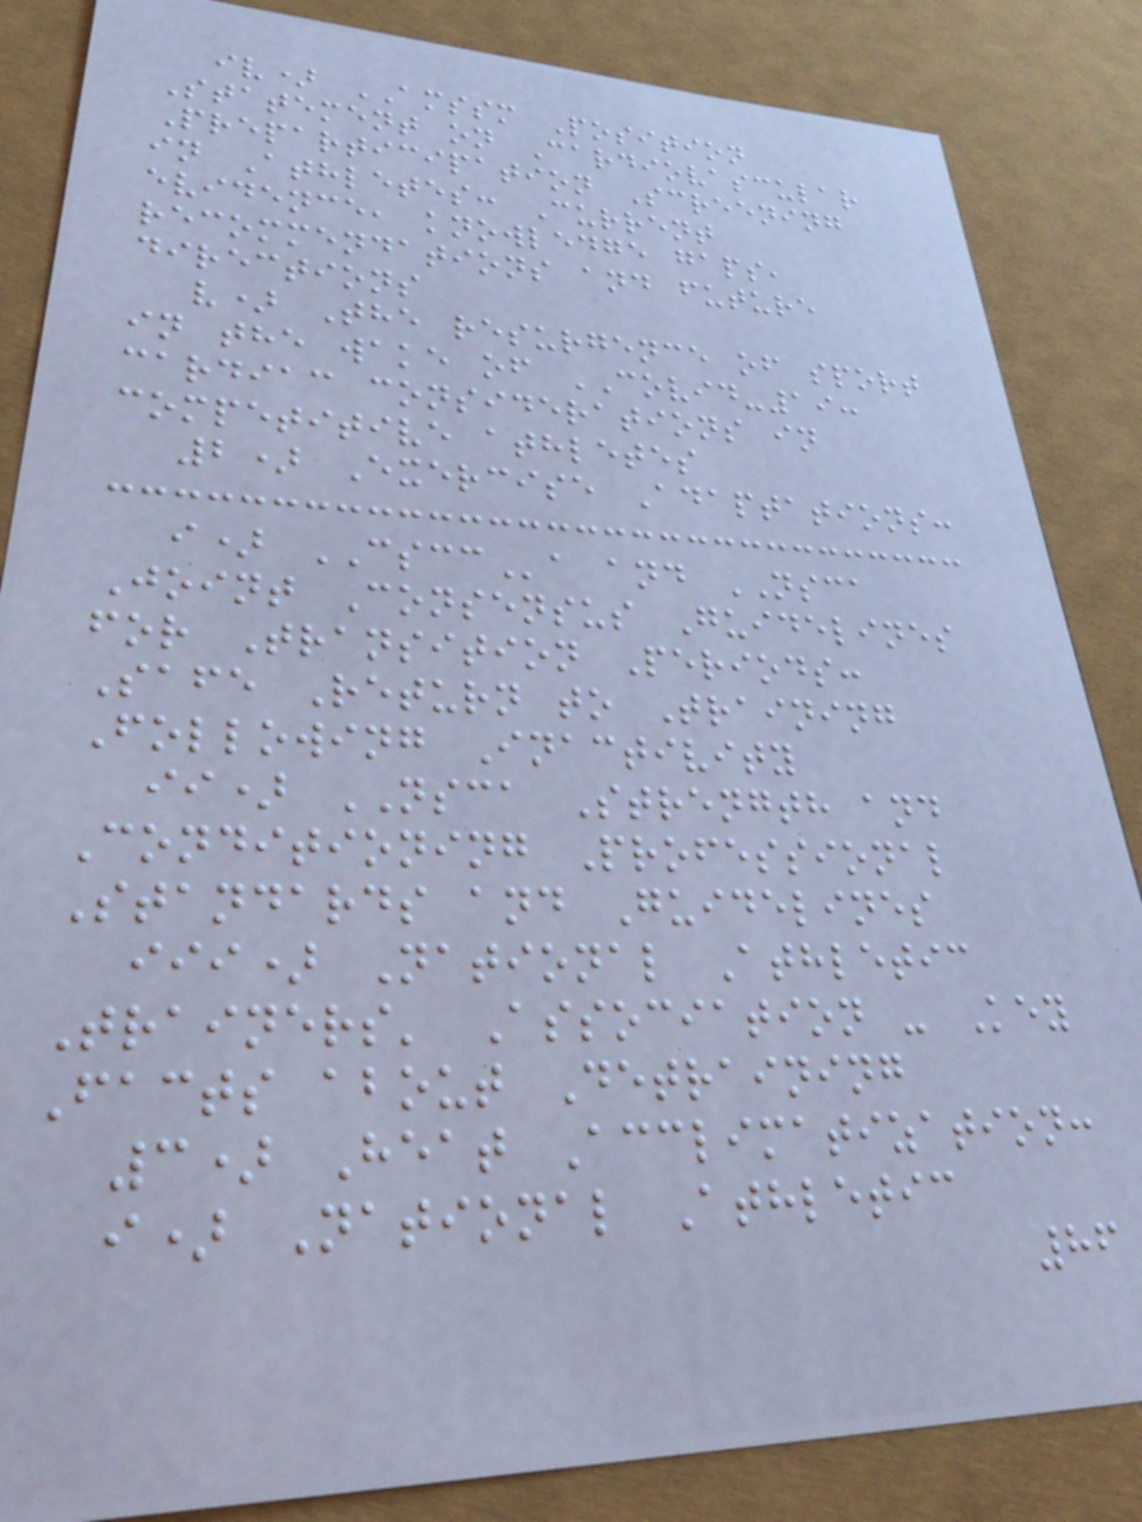iv) AMSSM Position
Statement on Cardiovascular
Preparticipation Screening
in Athletes: Current
evidence, knowledge gaps,
recommendations and future
directions
v) The resurgence of sport
in the wake of COVID-19:
cardiac considerations in
competitive athletes
2) Exercise Adaptations:
i) CSCCa and NSCA
Joint Consensus Guidelines
for Transition Periods:
Safe Return to Training
Following Inactivity
ii) NSCA Strength and
Conditioning Professional
Standards and Guidelines
iii) National Athletic
Trainers' Association - Key
Facts about Detraining
3) Heat Acclimatization:
i) National Athletic
86
